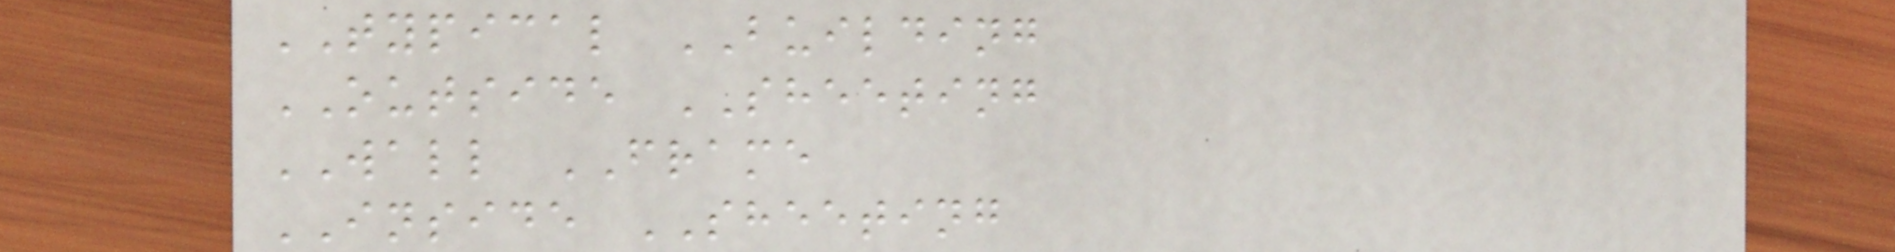TYPICAL BUILDING
OUTSIDE SHEETING
WALL FRAME
INSIDE SHEETING
